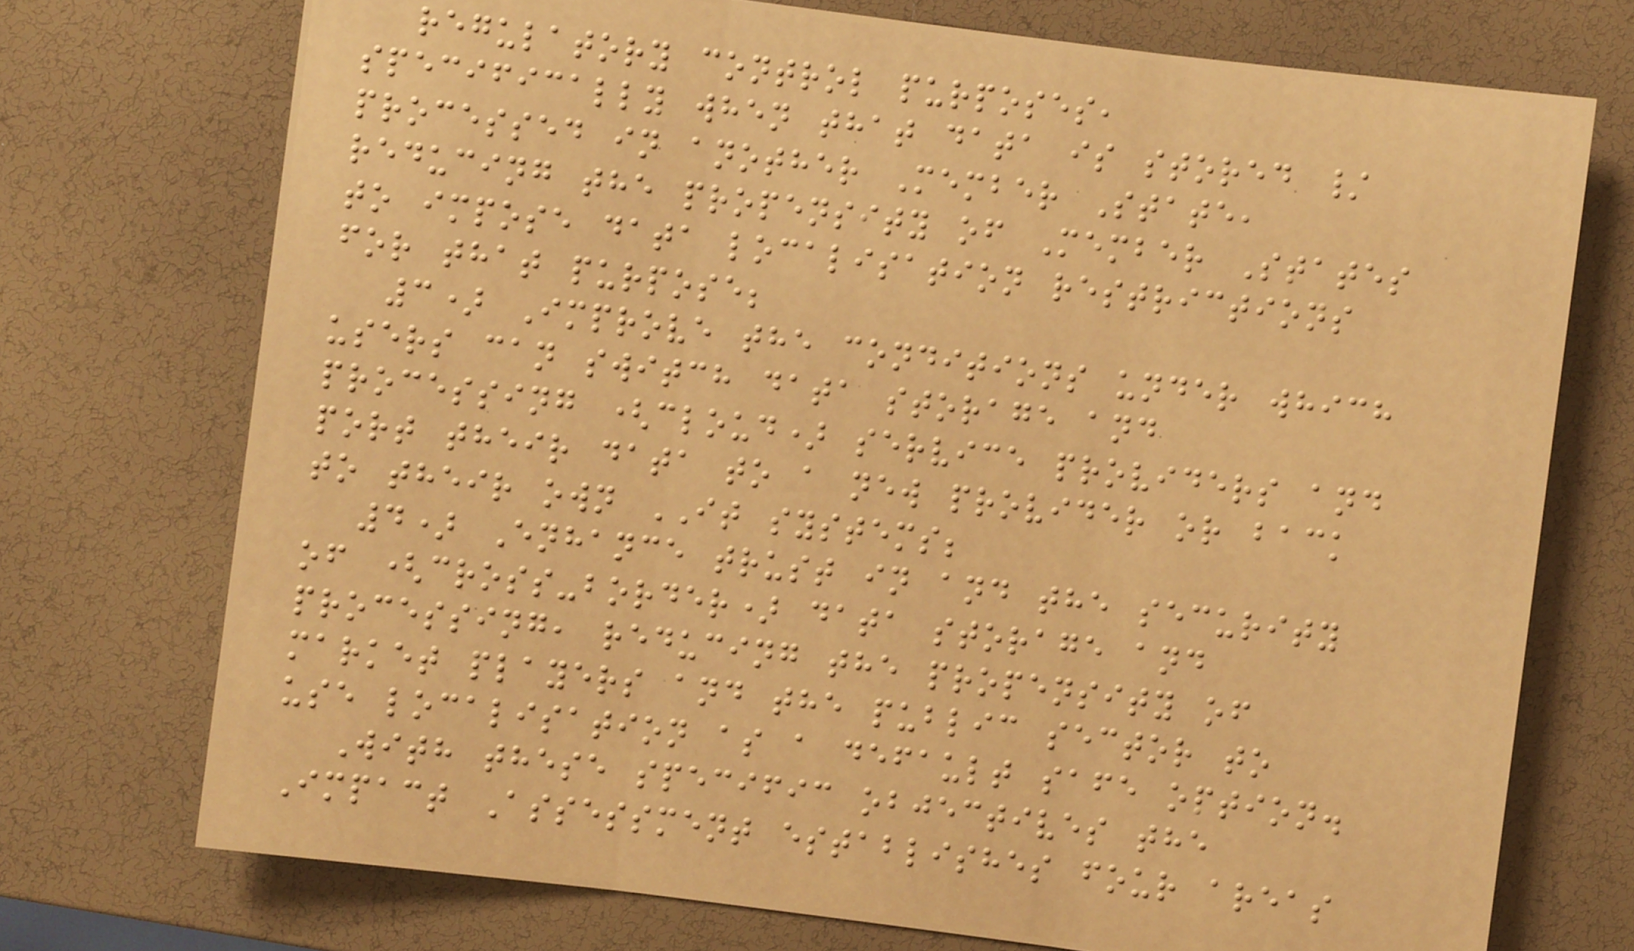regulatory control purposes,
specifically when that data is stored /
processed in another Member State,
reducing the propensity of Member States
to impose data localisation restrictions
for that purpose;
3) Improve the conditions under which
users can switch data storage and
processing (cloud) service providers and
port their data to a new provider or back
to their own IT systems;
4) Enhance trust in and the security
of (cross-border) data storage and
processing, reducing the propensity of
market players and the public sector to
use localisation as a default safe option.
With these specific objectives the
Impact Assessment establishes four areas
